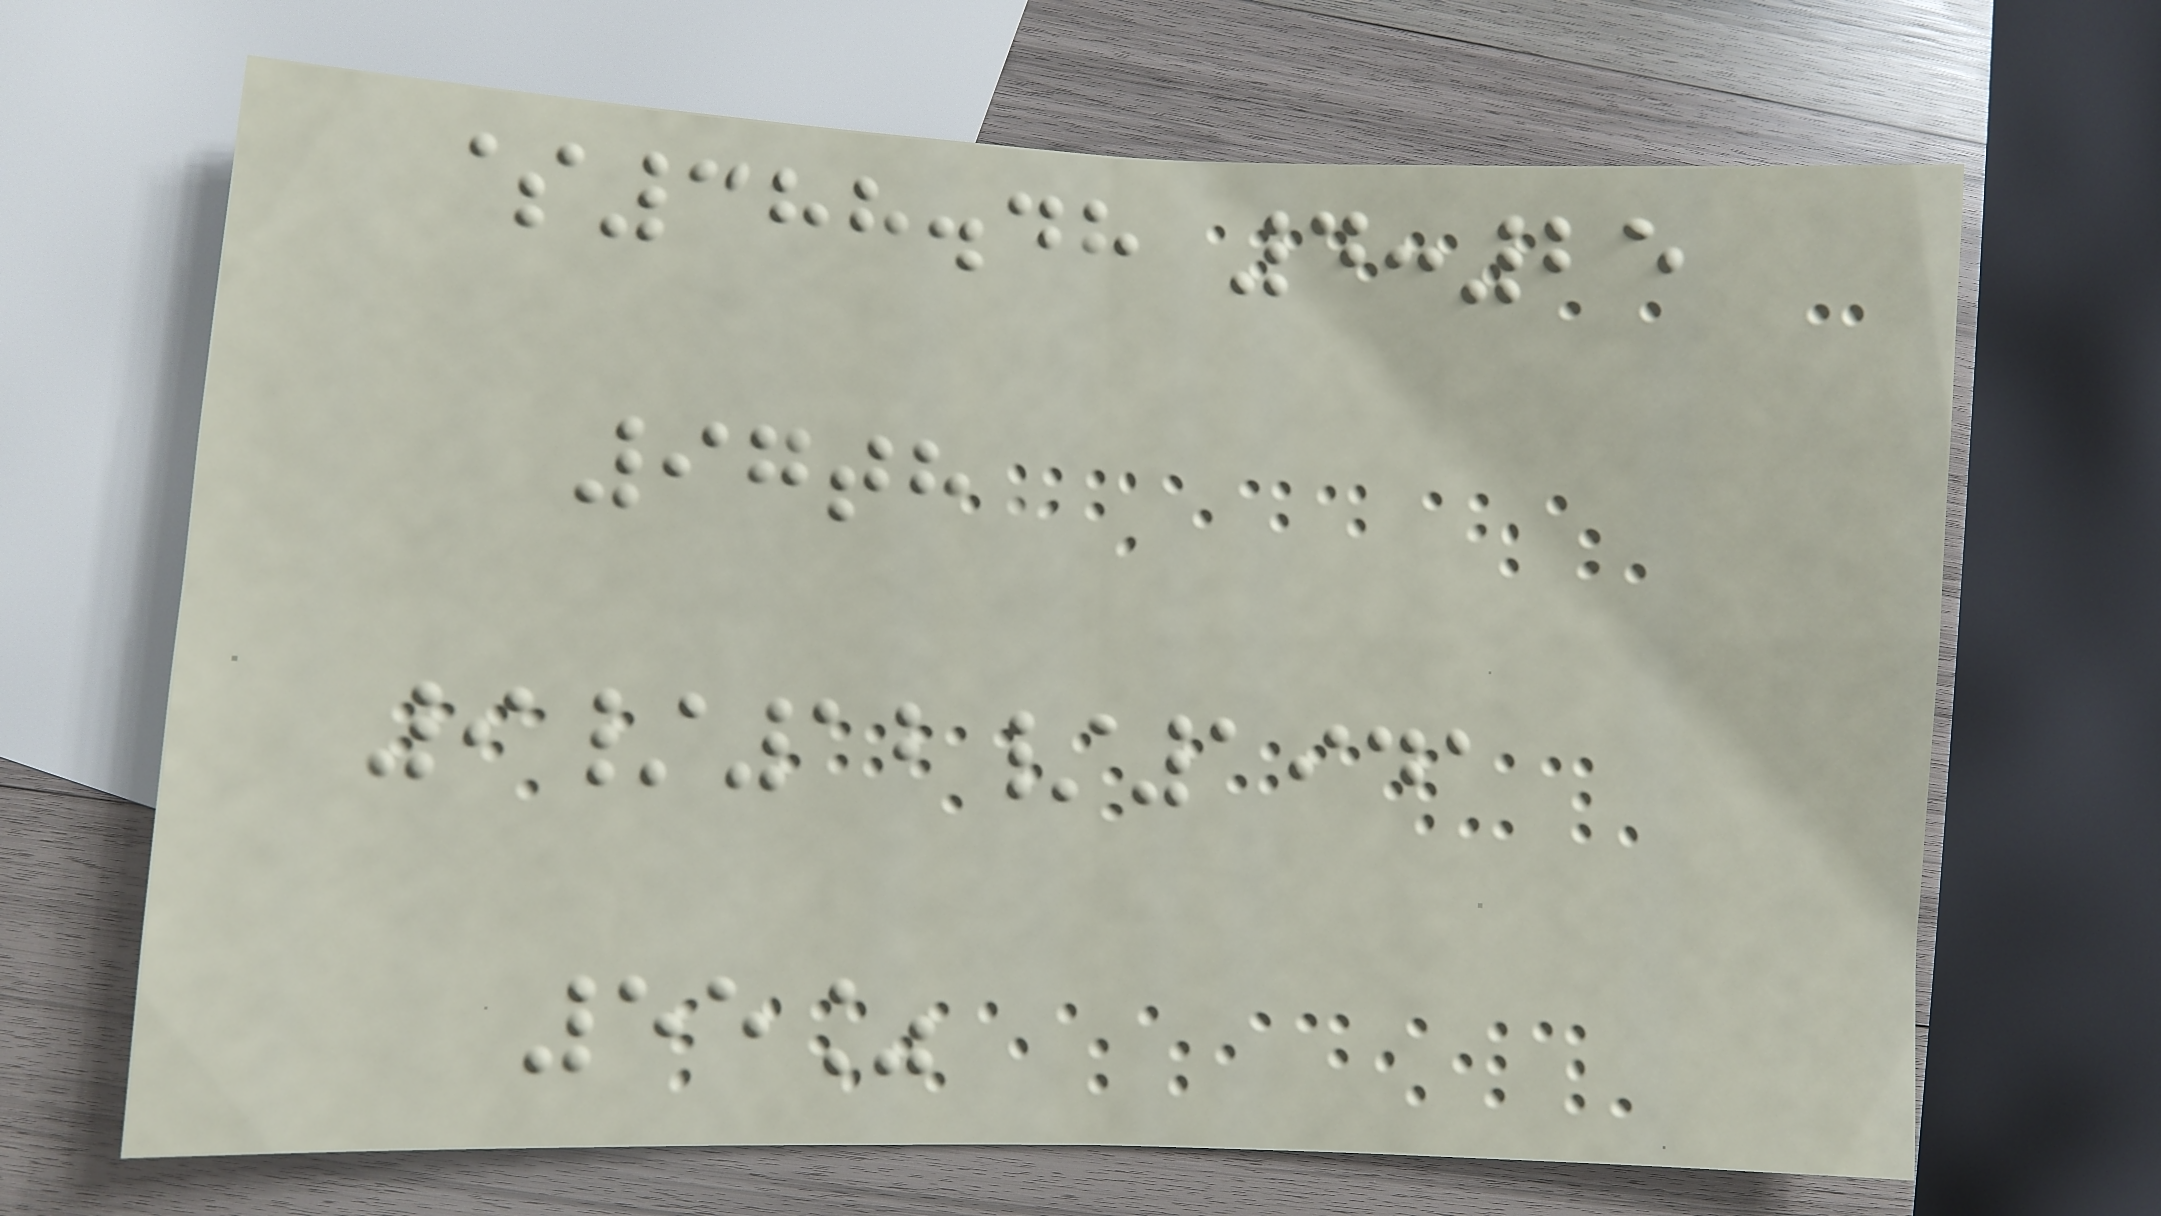$388.48 4:25
97th
9/12/1941
55%
